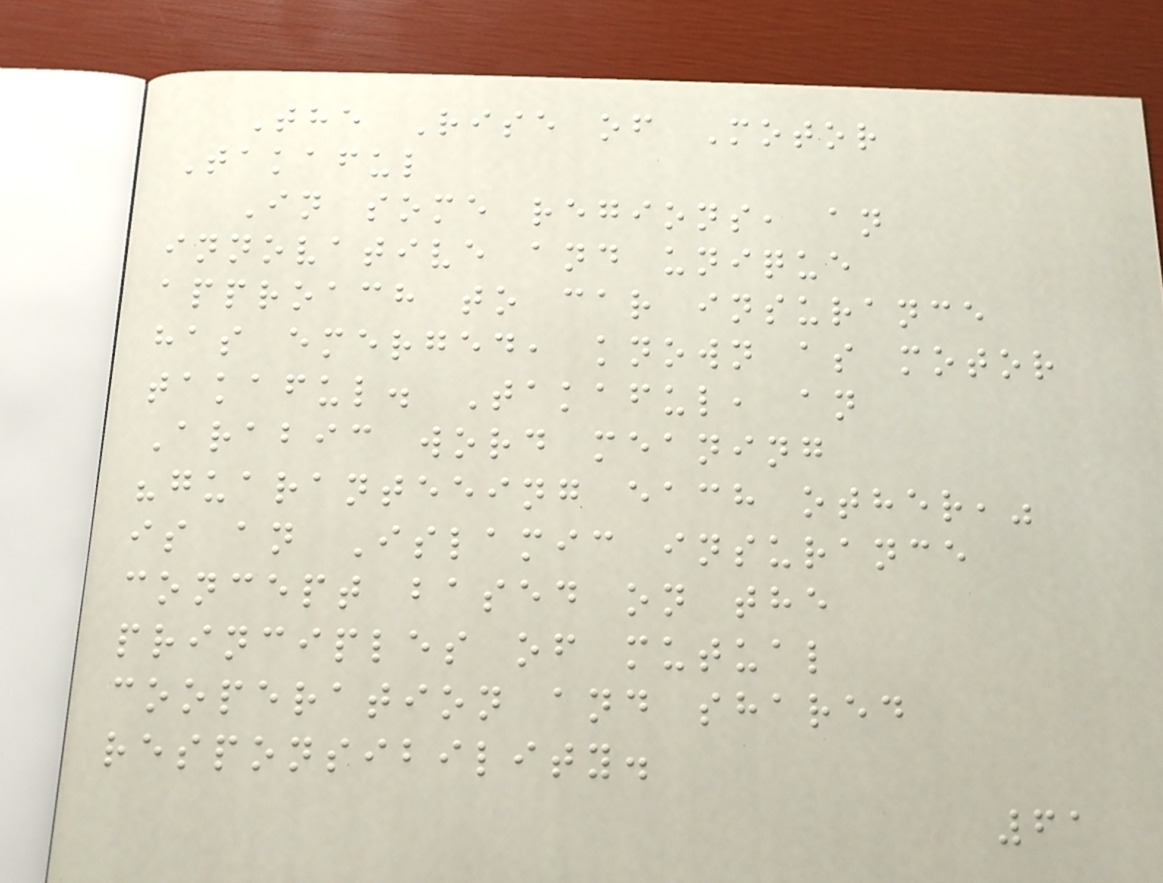The Rise of Motor
Takaful
In some regions, an
innovative and unique
approach to car insurance
has emerged, known as motor
takaful. Takaful, an
Arabic word meaning
"guaranteeing each other,"
is an Islamic insurance
concept based on the
principles of mutual
cooperation and shared
responsibility.
61
